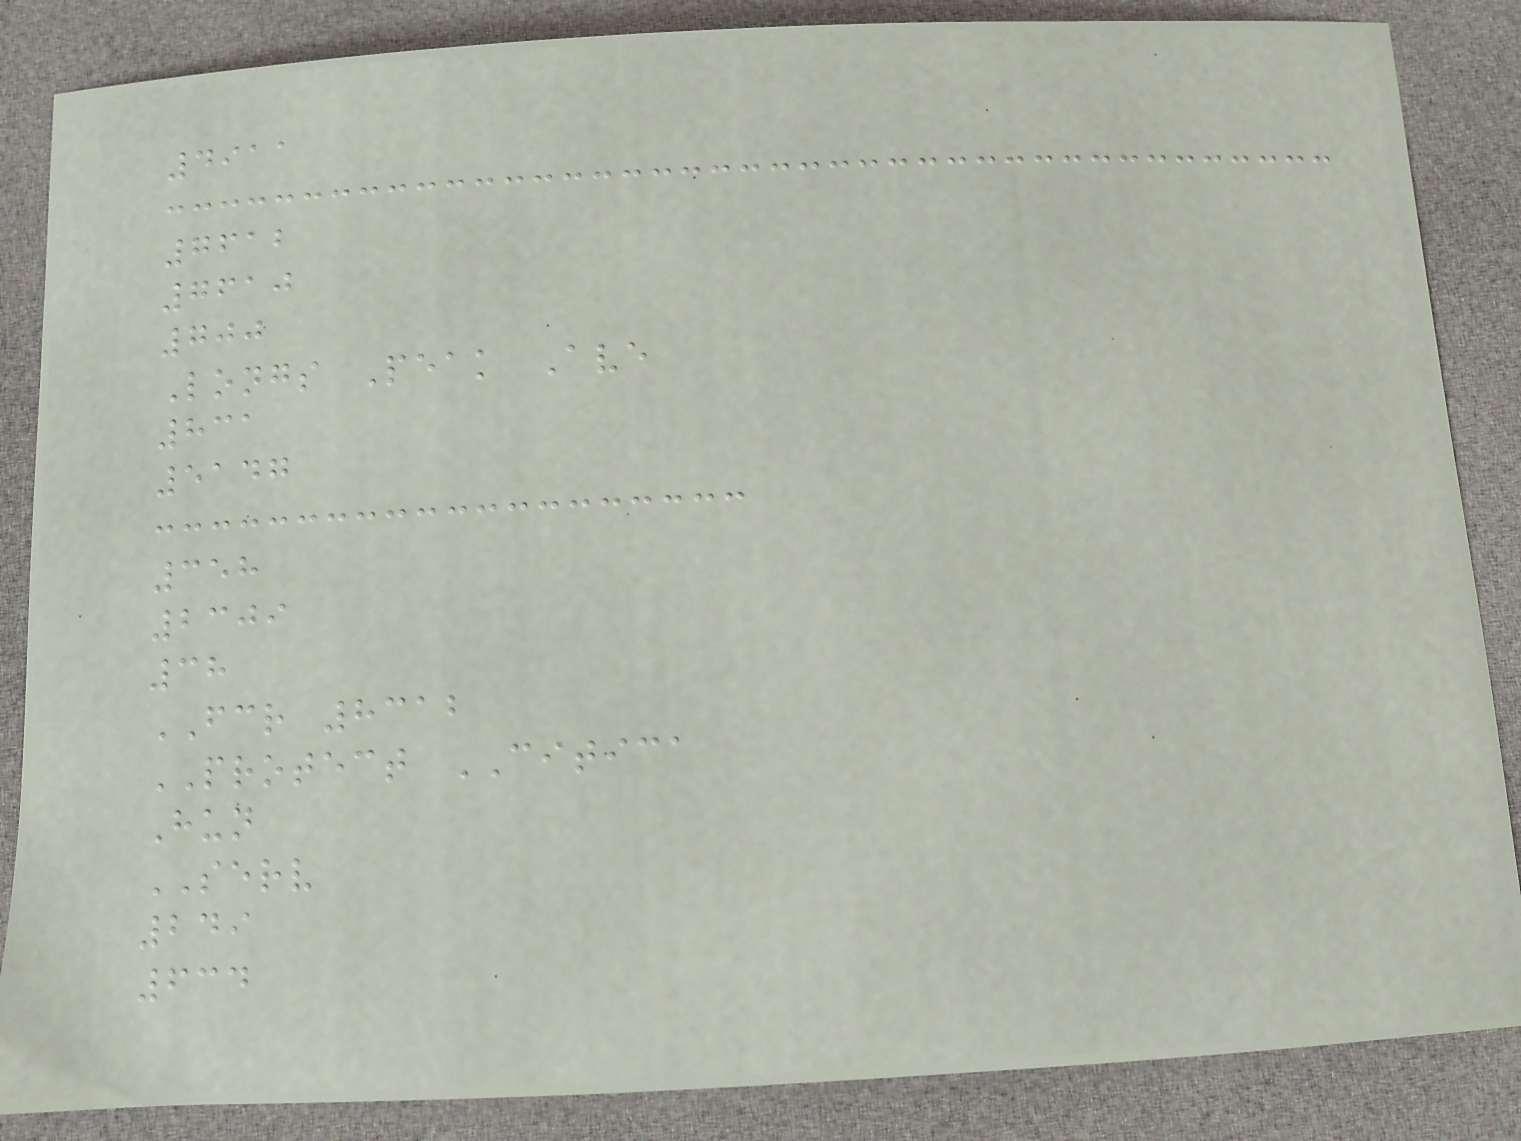4911
7612
7610
700
Longs Peak Ave
831
5147
358
2309
38
FCR 8312
PROTECT CITICA
Hun
SERV
249
634
